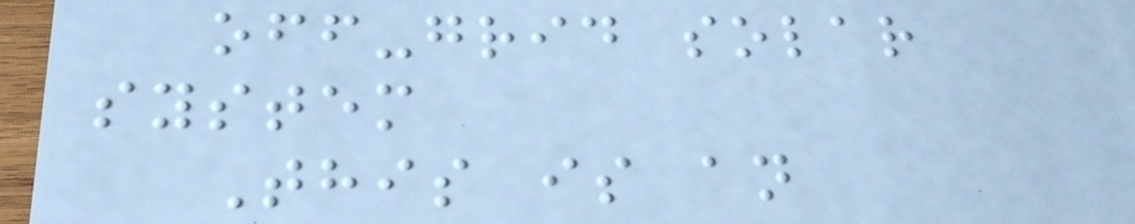off-grid solar
system
This is an
